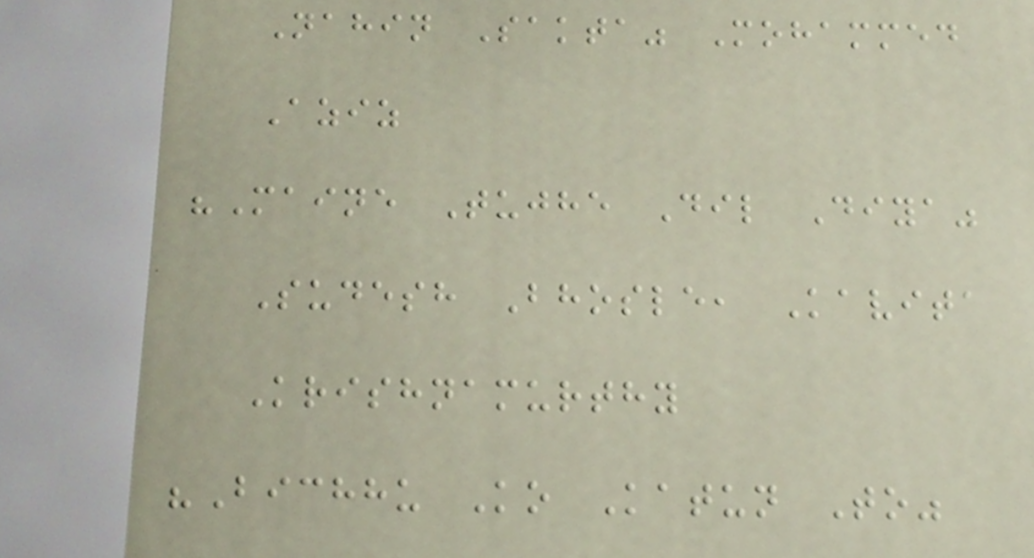Nahin Sakta" Mohammed
Aziz
"Maine Tujhe Dil Diya"
Sudesh Bhosle, Kavita
Krishnamurthy
"Bichhu Ko Katun To"
